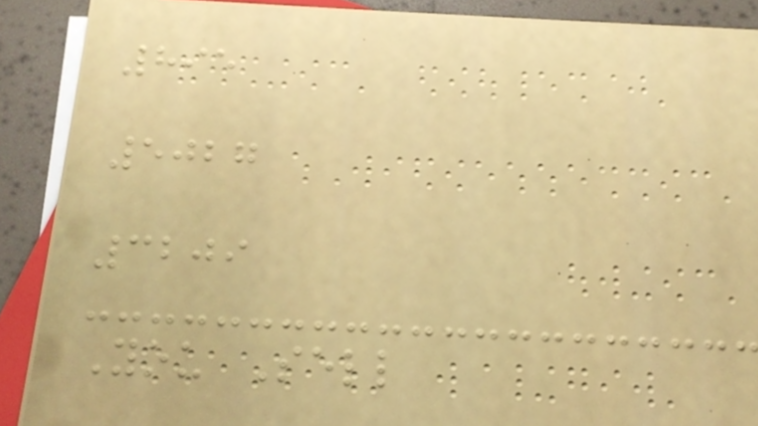895
5027
3209
You Sell
